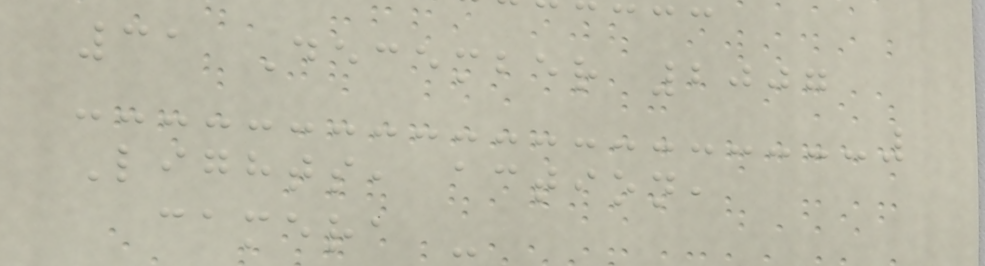31 December 2007
Lights, action,
camera -
